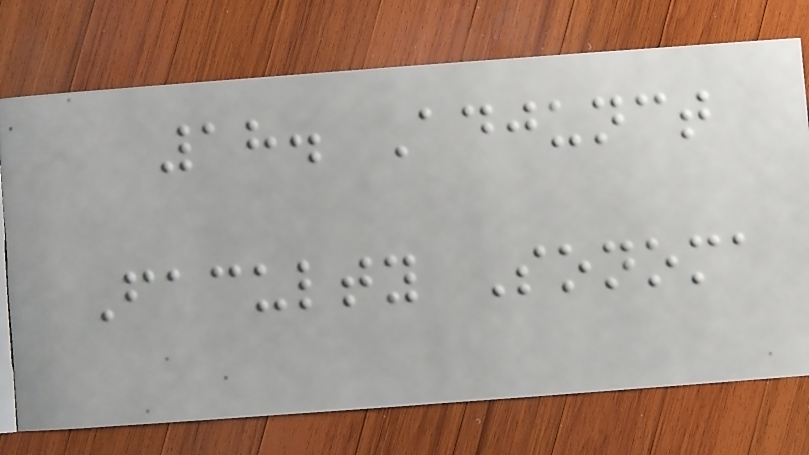18. Adjunct
Faculty Sonoma
